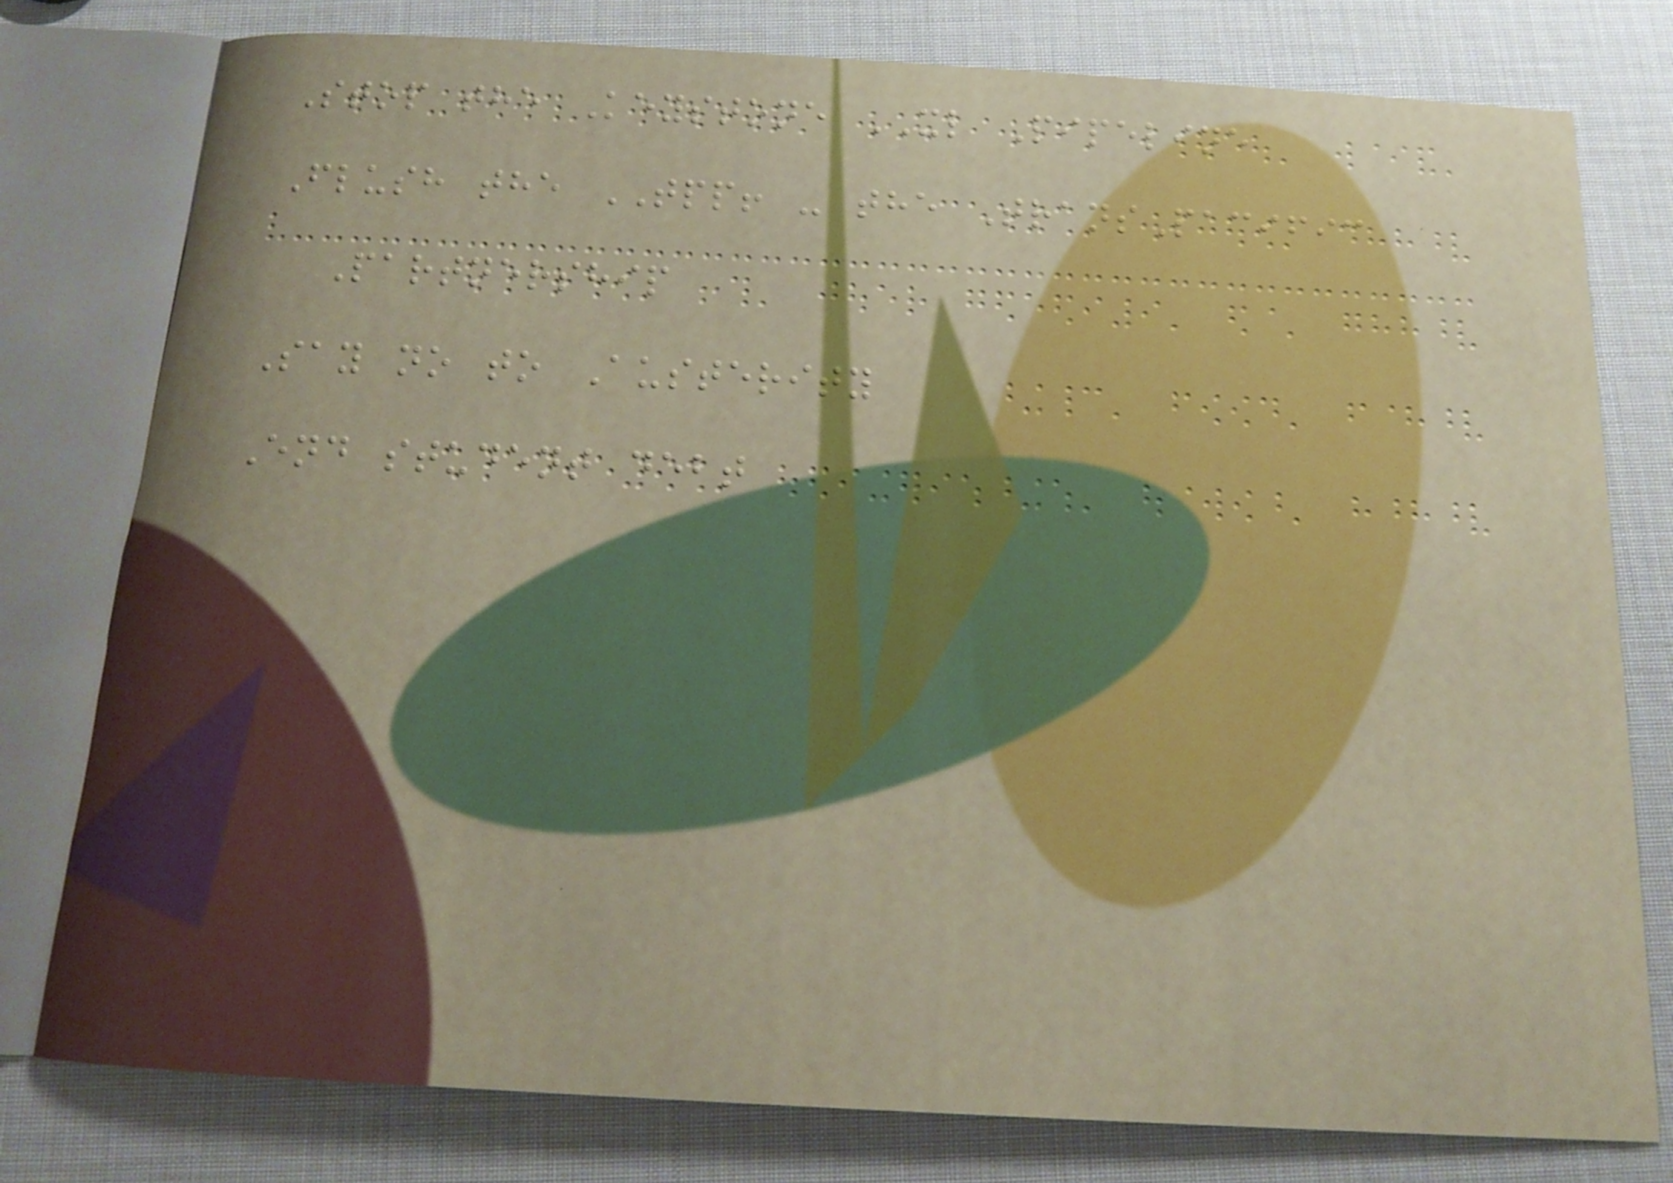Stop the Keystone XL Pipeline
Flush the TPP! - the TransPacific
Partnership
Say no to Austerity
End student debt
